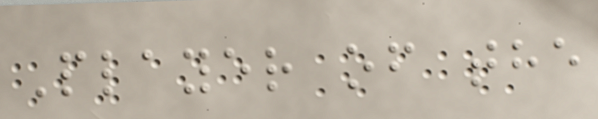Player of the
